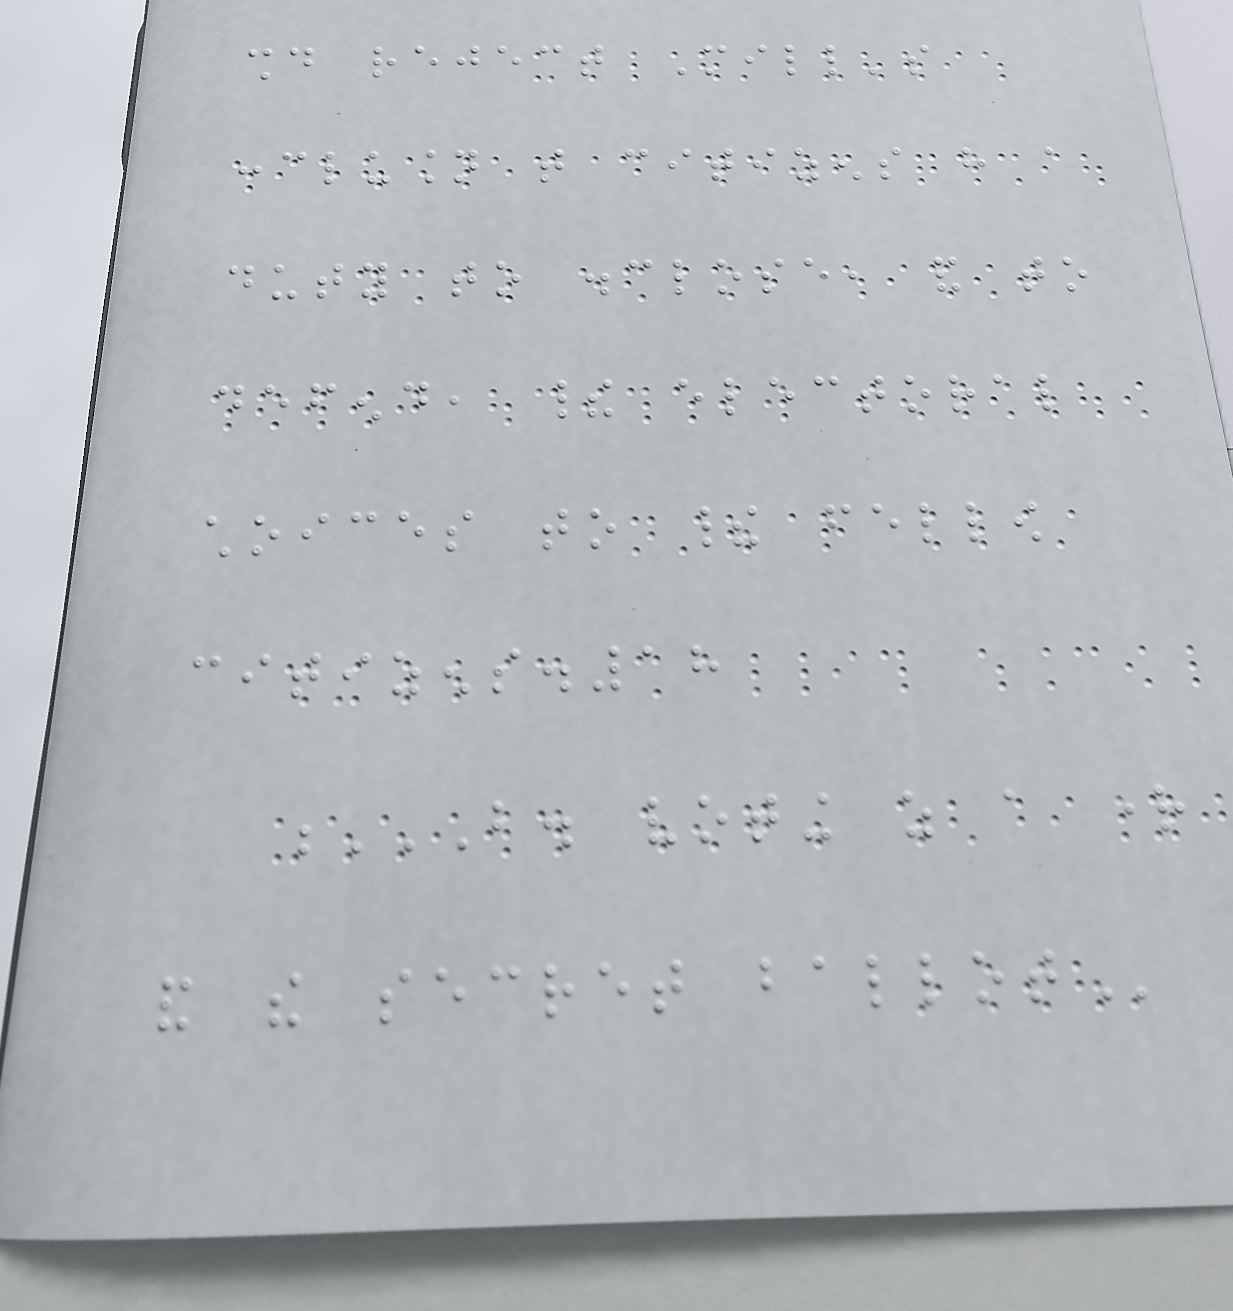should reject Mill's
conclusion that citizens have a
duty to disclose, and to
defend, their electoral
choices to their fellow
citizens.18
B. VOTING AS A RIGHT
AND THE SECRET BALLOT
